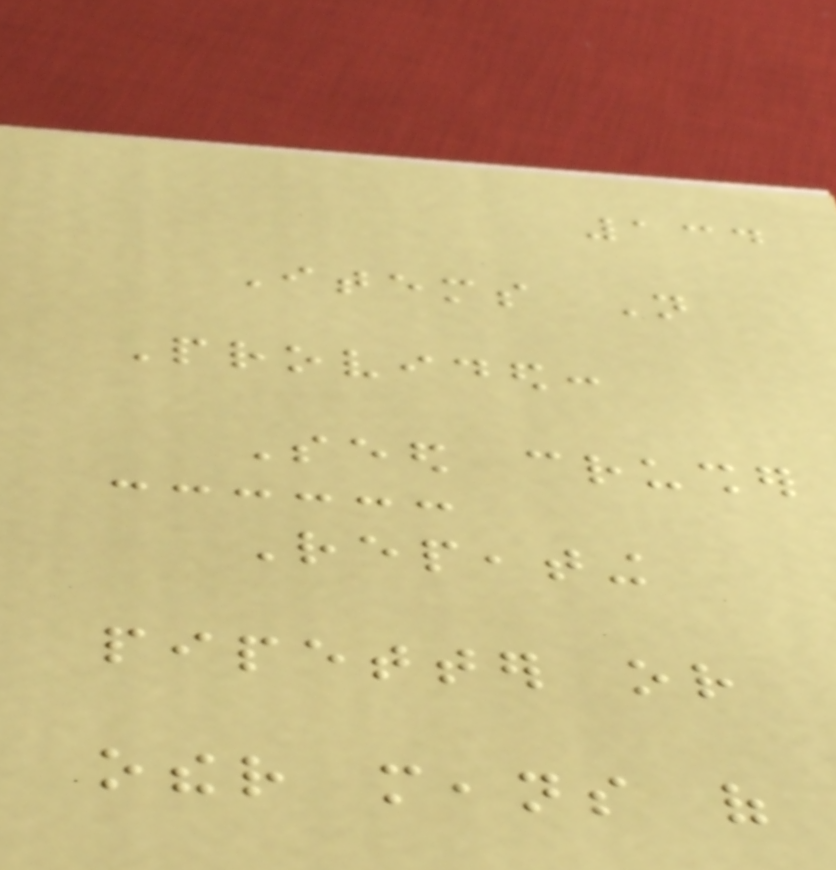134
Items Not
Provided:
Seed crusher
Repeating
pipetter or
other means of
